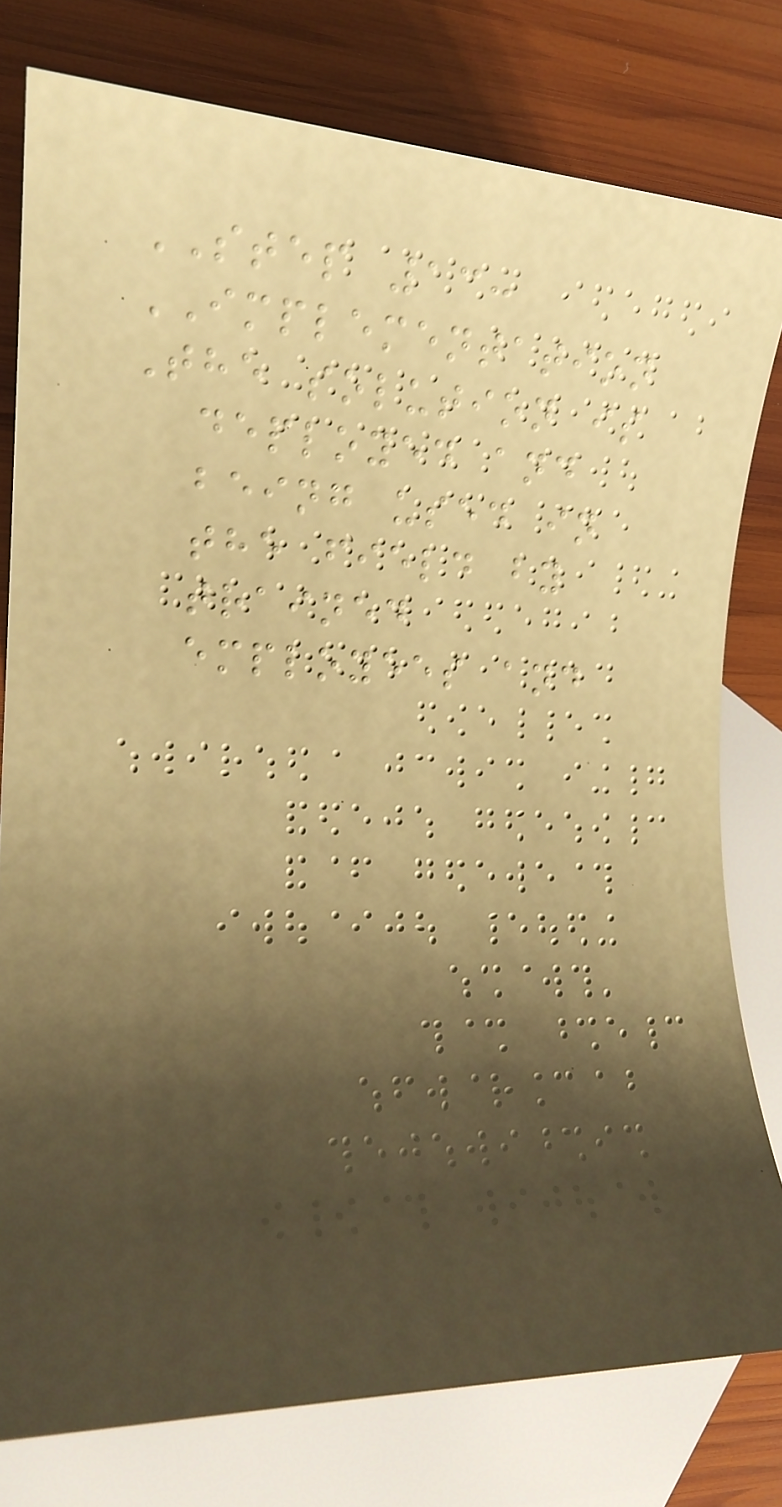STEP 13:
IMPLEMENTATION
The solution is
deployed and
being used in
the field by
trained
employees and
